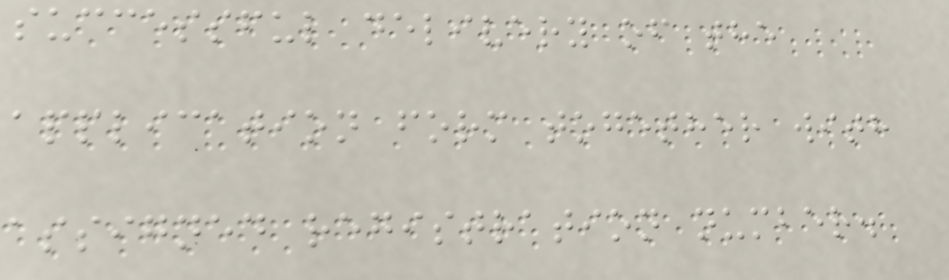successful delivery of the
application form together with
assigned registration number.
